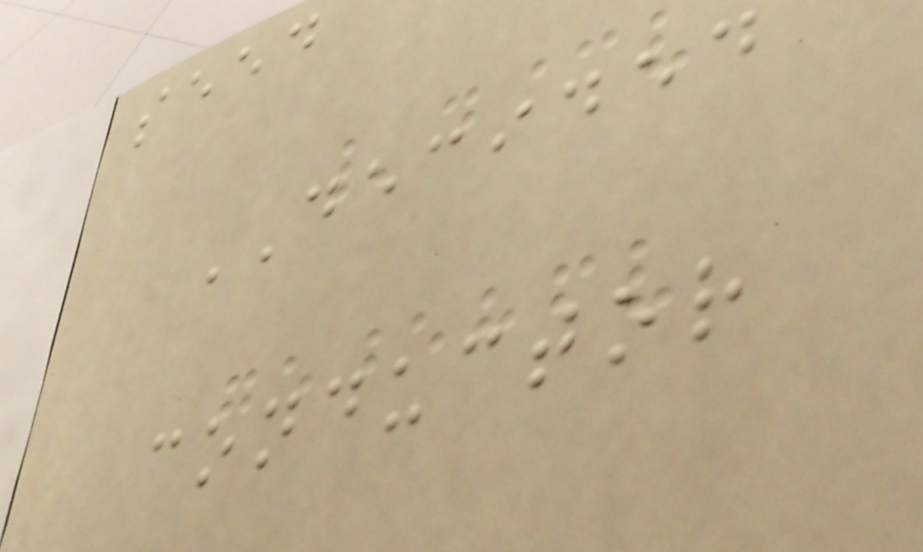seed
DECIDED
conductor
